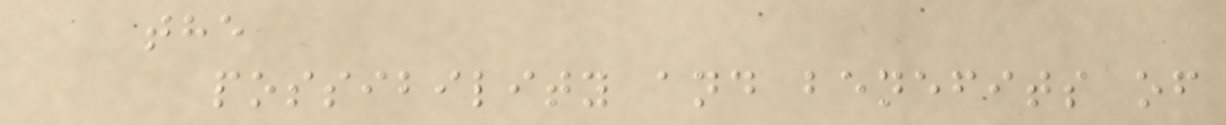the
possibility and benefits of
